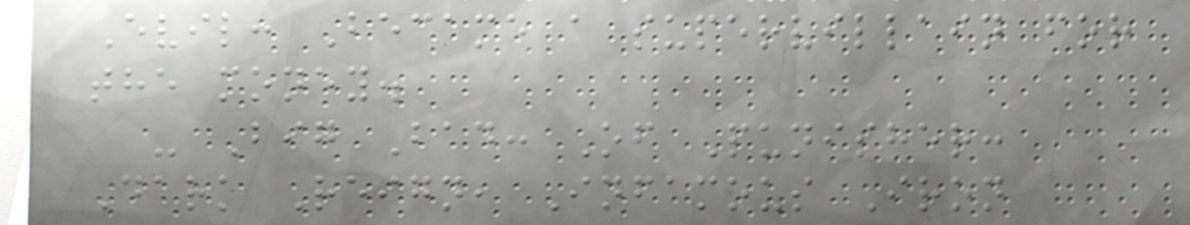Evil: Became a supervillain for
the money.
- Big Bad: Of Punisher:
Dark Reign, Infamous Iron
